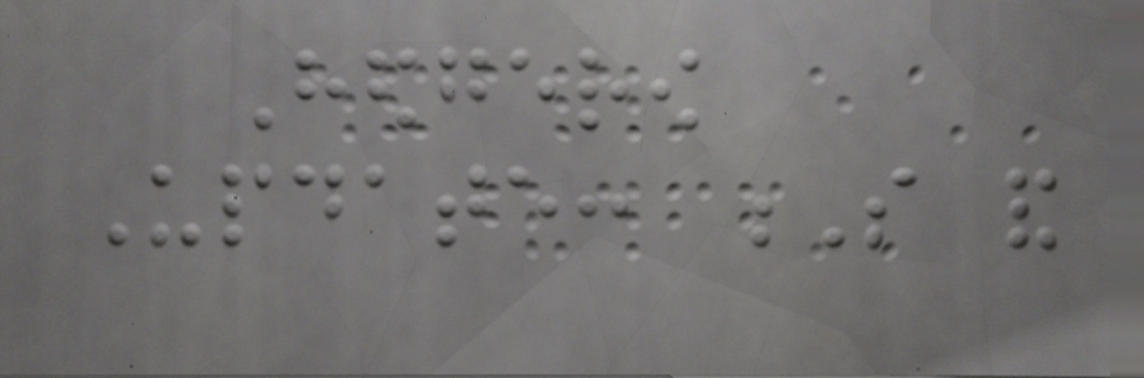Hedgerow
Update: S and
